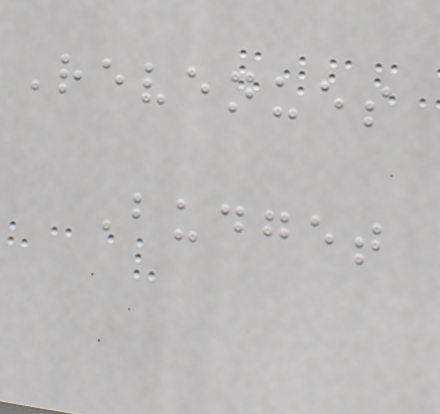Revenues
Budget
